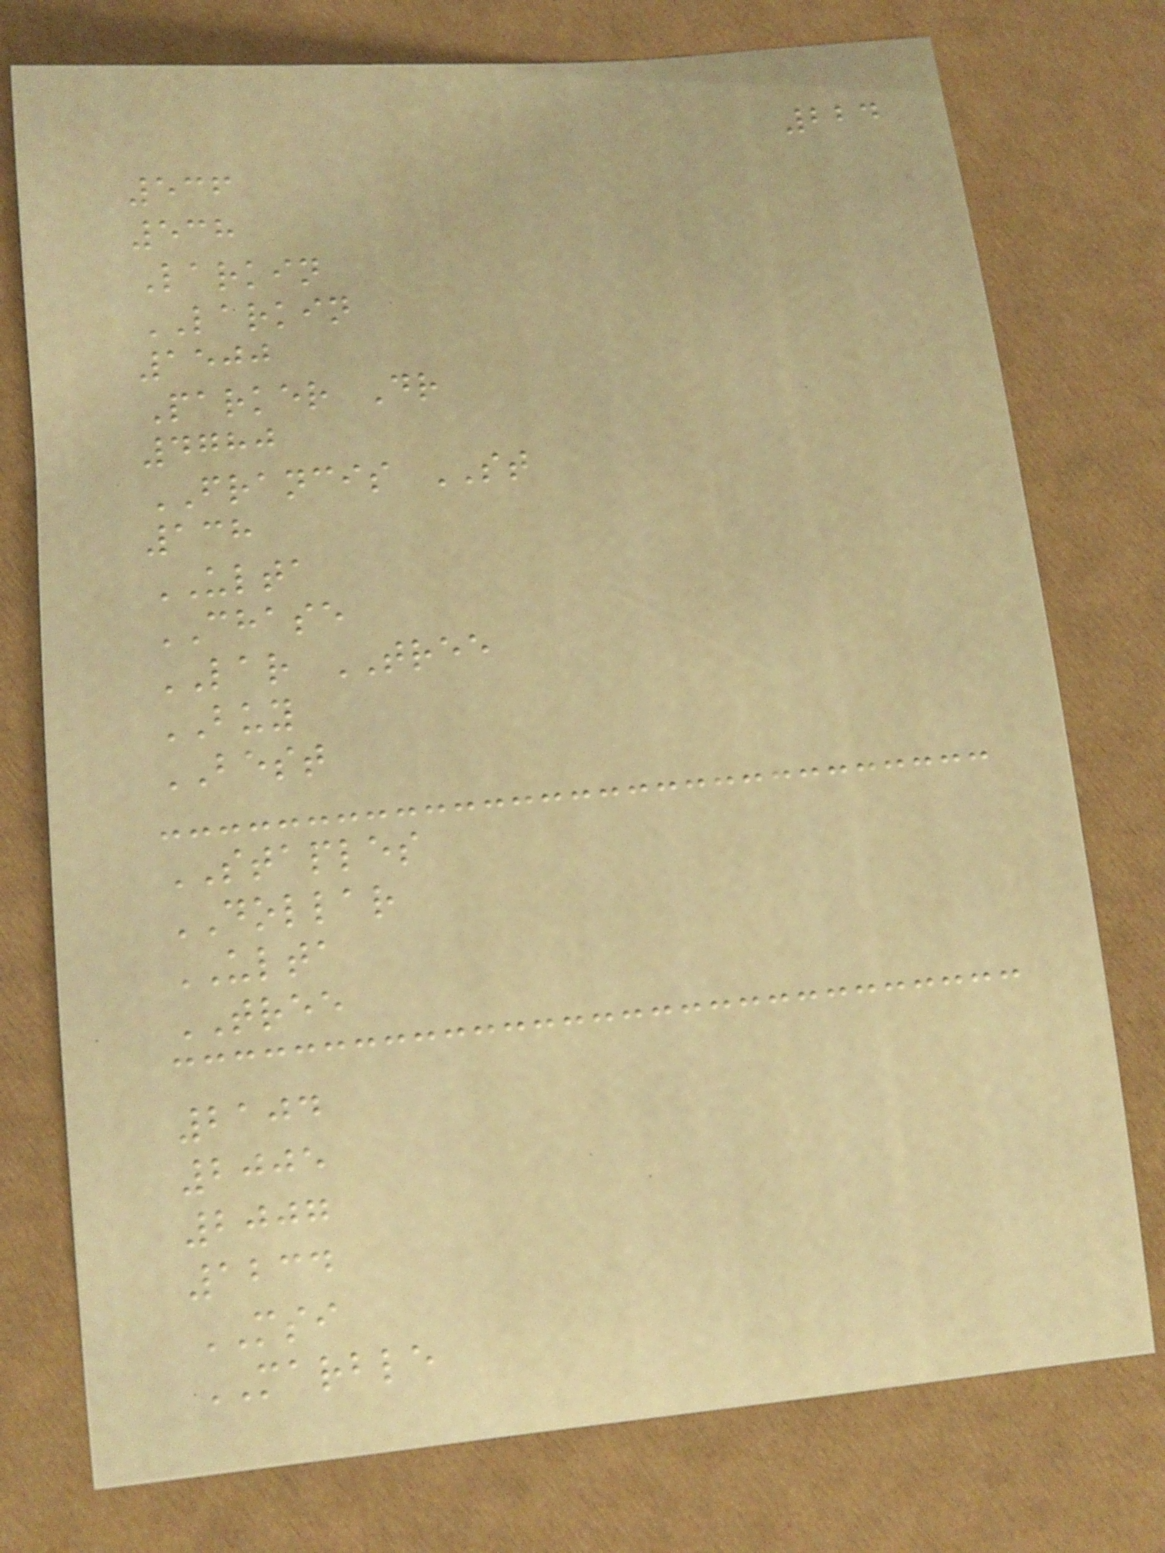224
536
538
Larkin
LARKIN
1500
Parker Dr
4780
FRANCIS ST
138
ULTA
CHASE
LAR TREE
BUY
BEST
STAPLES
DOLLAR
ULTA
TREE
2104
2005
2007
1234
MSI
MARBLE
